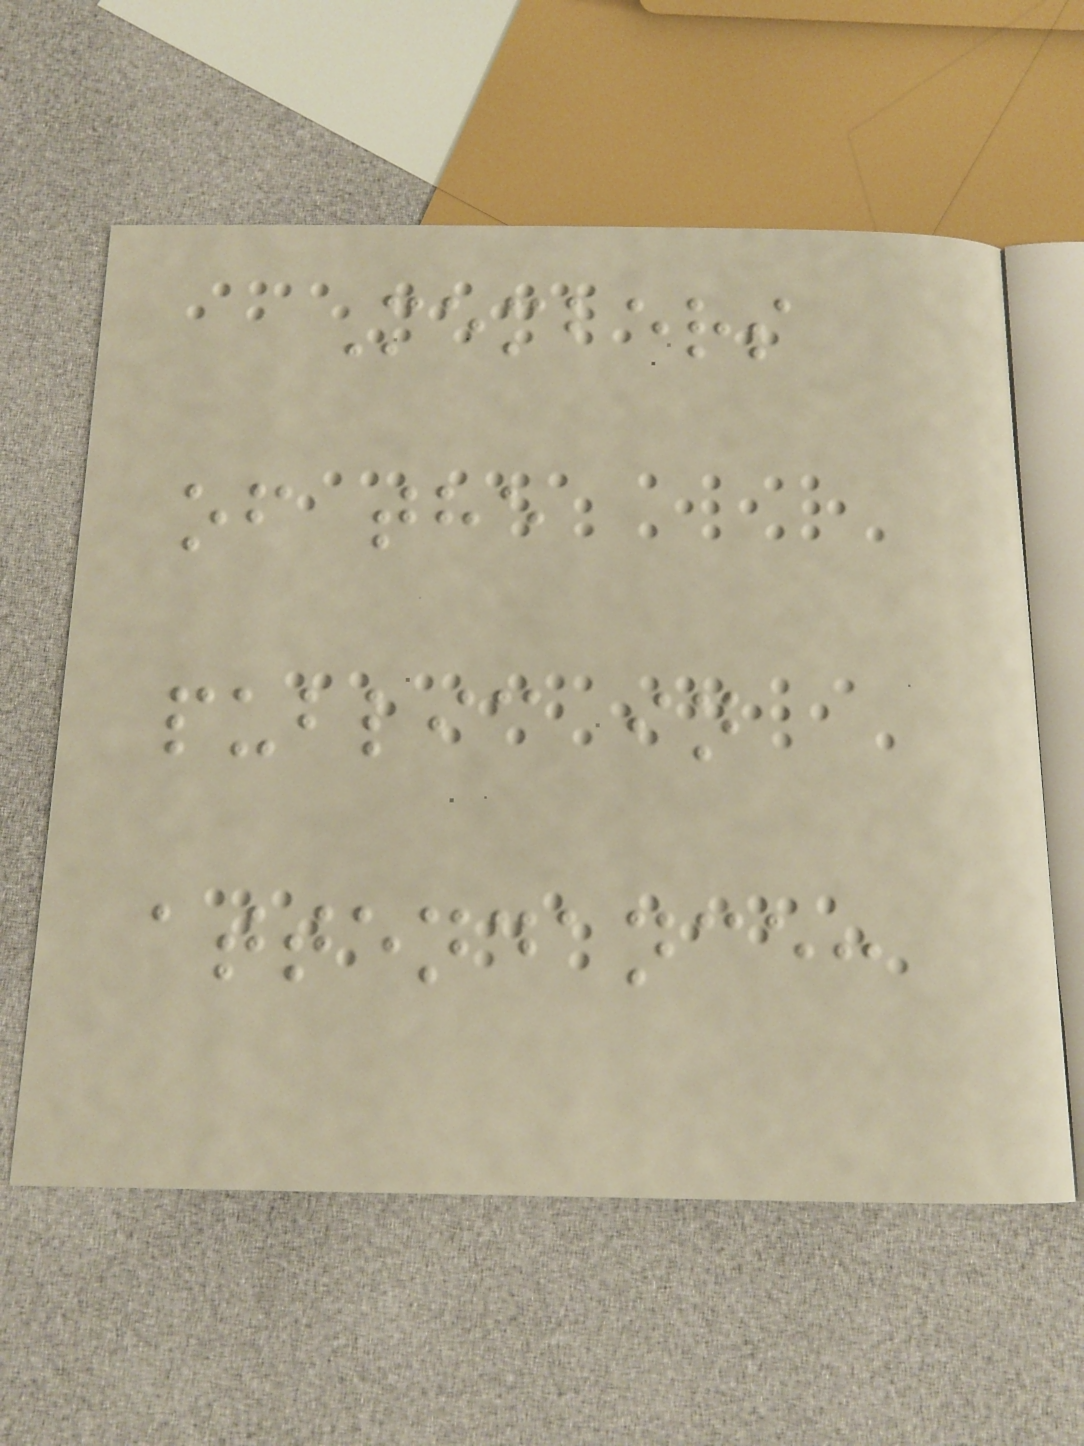Members
of the
public in
attendance:
